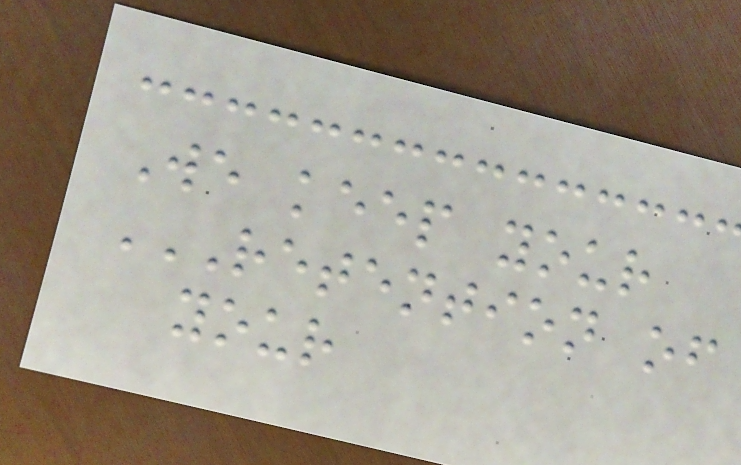We keep your
RETENTION OF
YOUR
